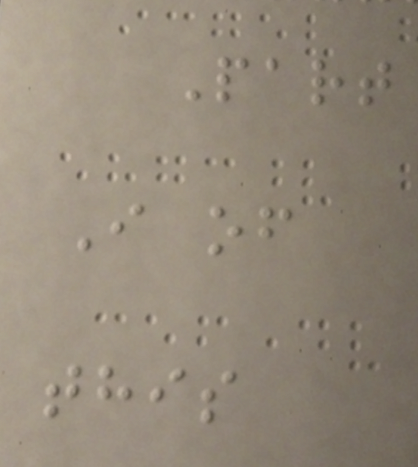Part
I of
this
